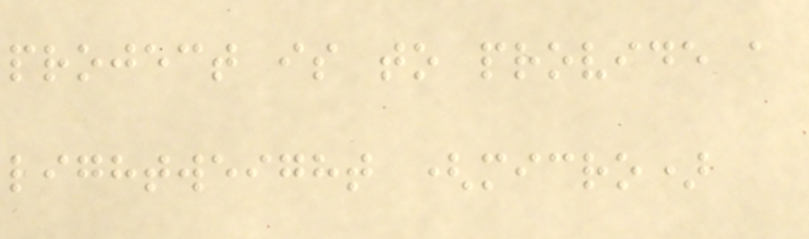project is to provide a
lightweight (micro)
